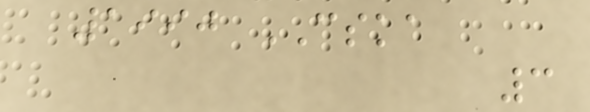1990 CSKA
3
